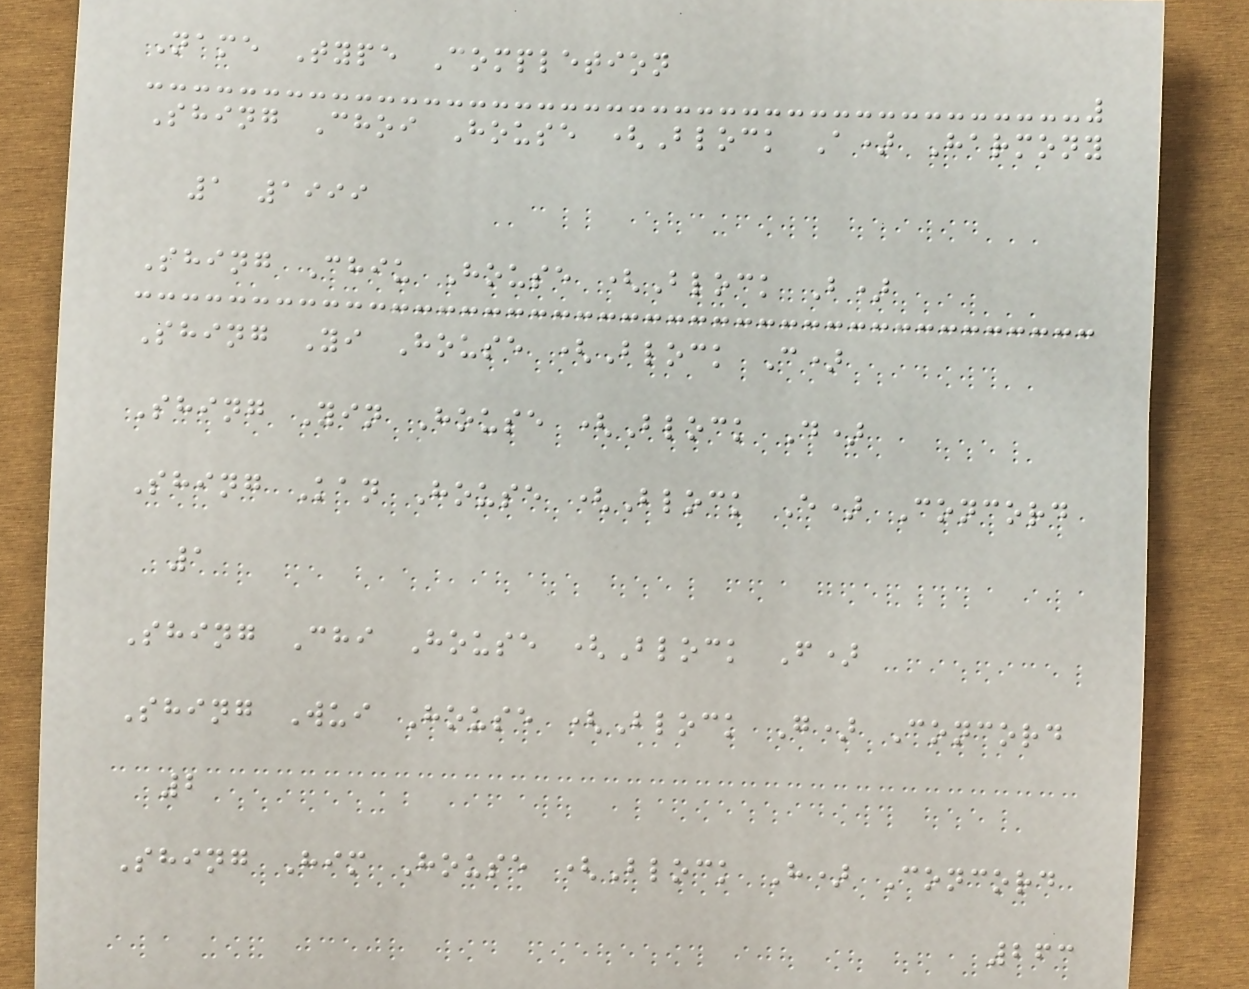Name Type Completion
Shing Choi House (Block A) Harmony
1 1999
Shing Chiu House (Block B)
Shing Yi House (Block C)
Shing Yin House (Block D)
Shing Kan House (Block E) Concord
1
Shing Chi House (Block F)
Shing Wui House (Block G) Concord
2
Shing Him House (Block H) Concord
263
